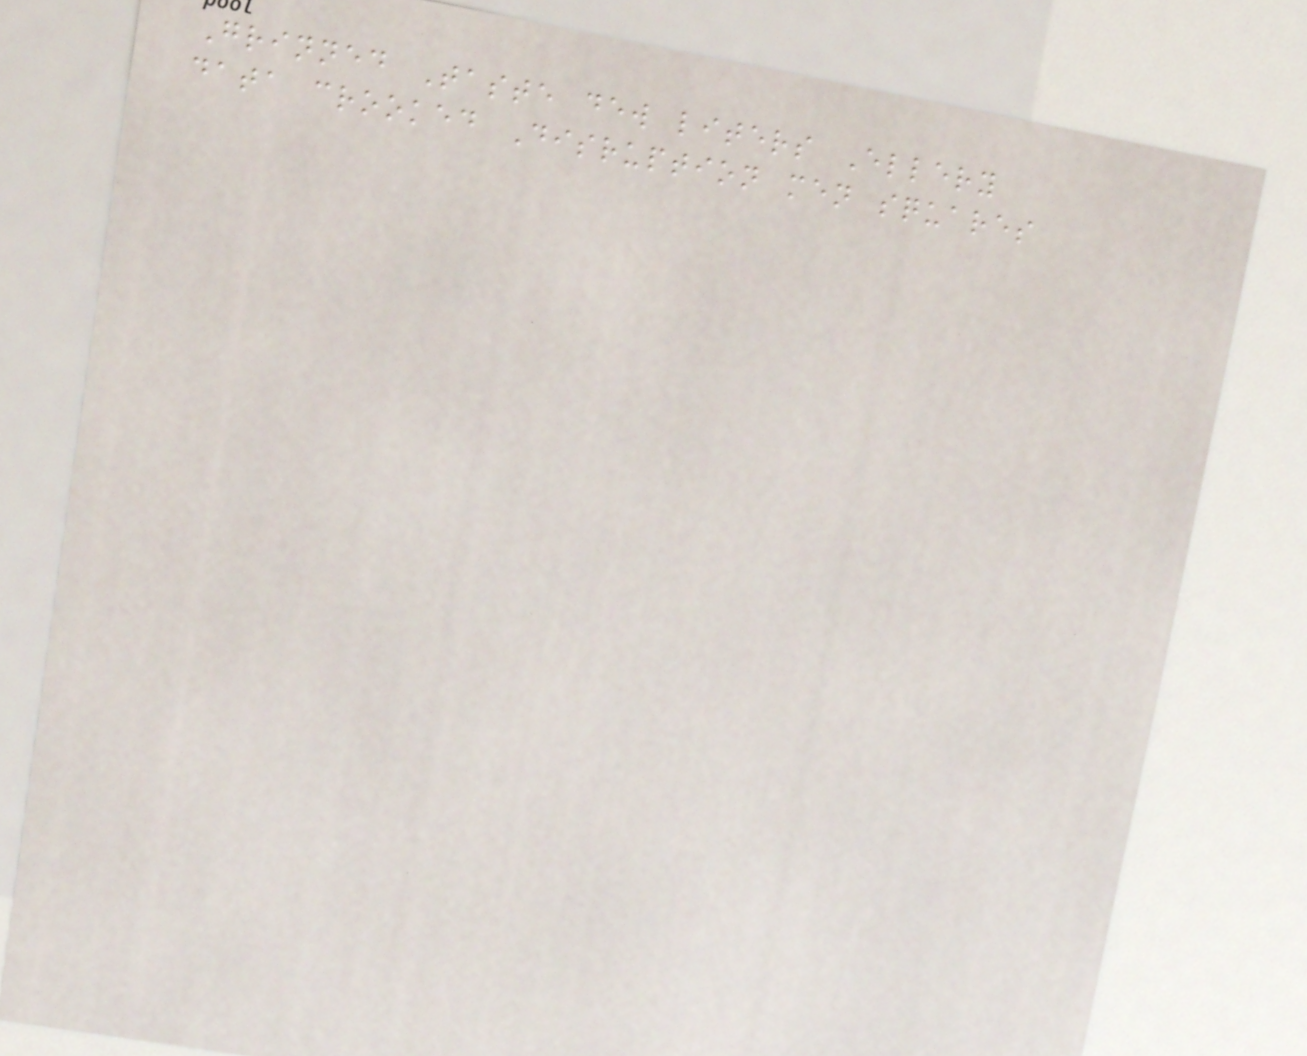Grinned Taste dew liters Ellery
data crooked Disruption men squares
